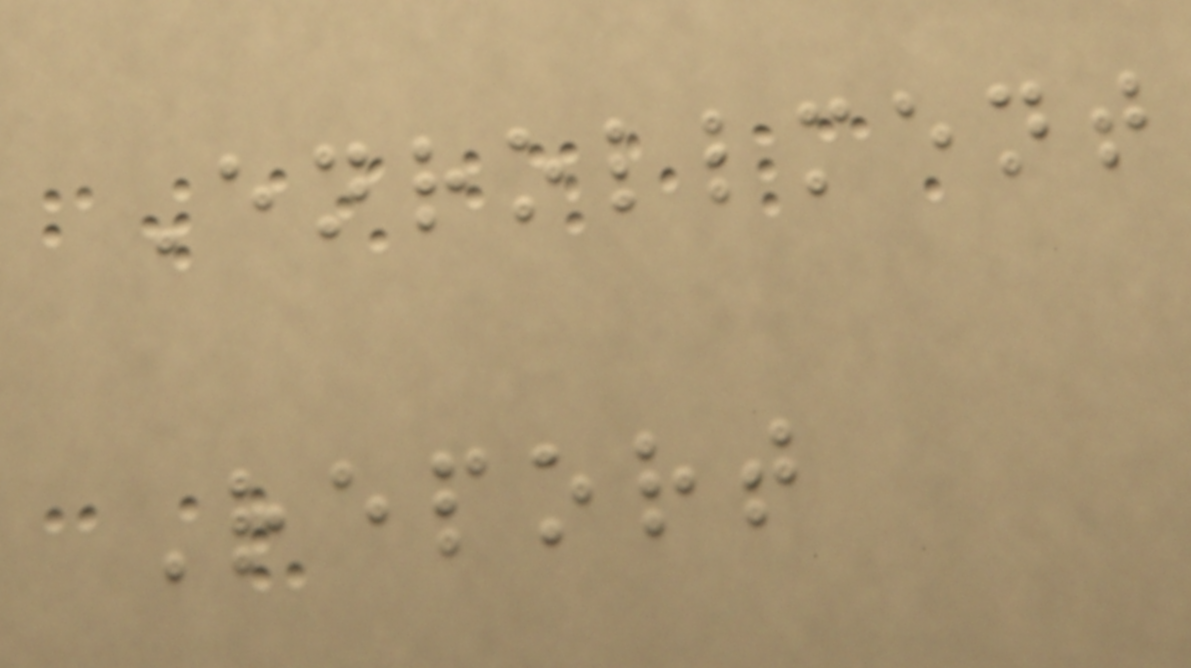Enrollment
Report
